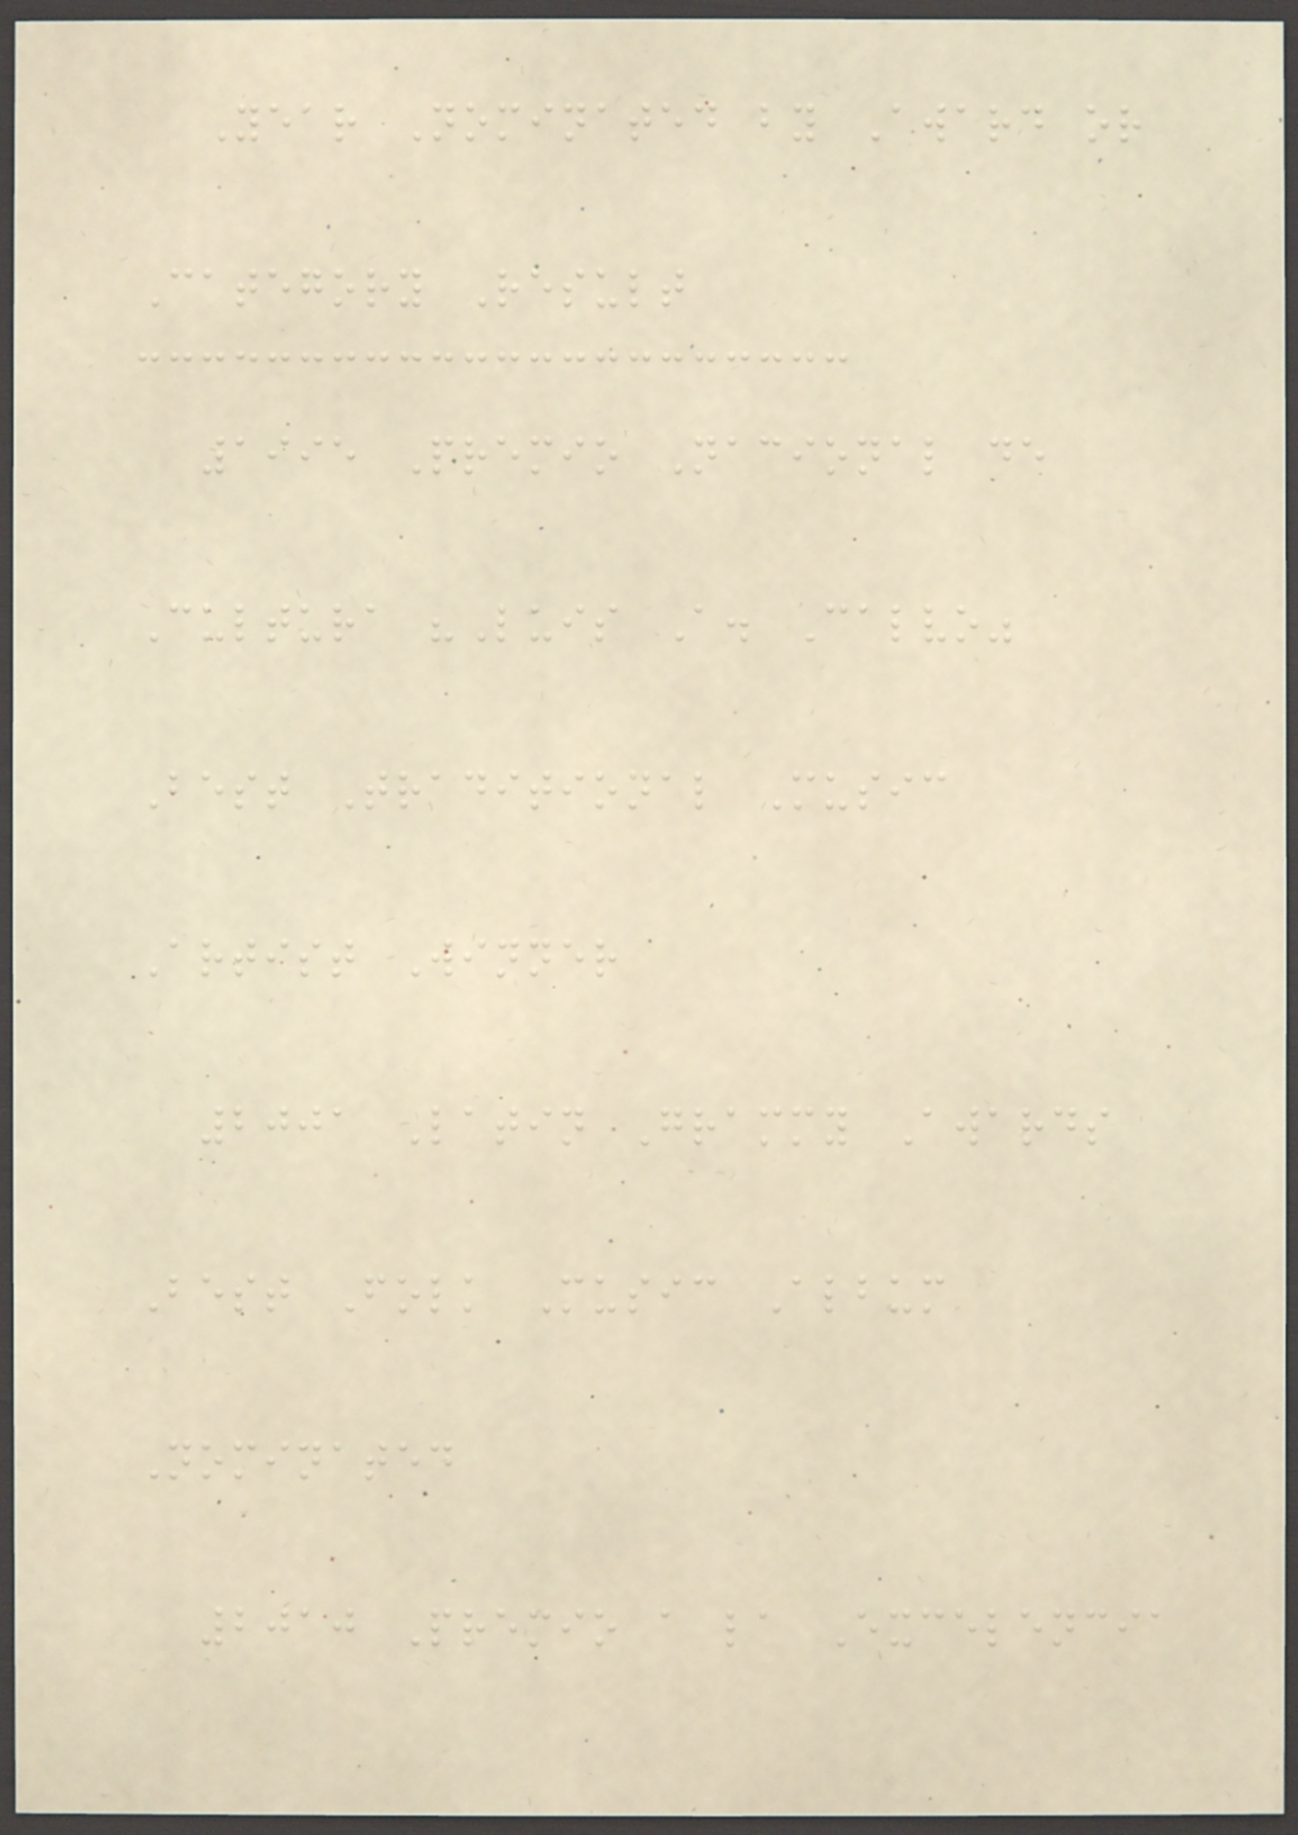Year Nominated by Award or
Category Result
1995 Premio Nacional de
Cultura "Luis A. Calvo"
Best Traditional Music
Artist Winner
2001 Latin Grammy Awards
Best Folk Music Album
Nominated
2010 Premio a la Excelencia
